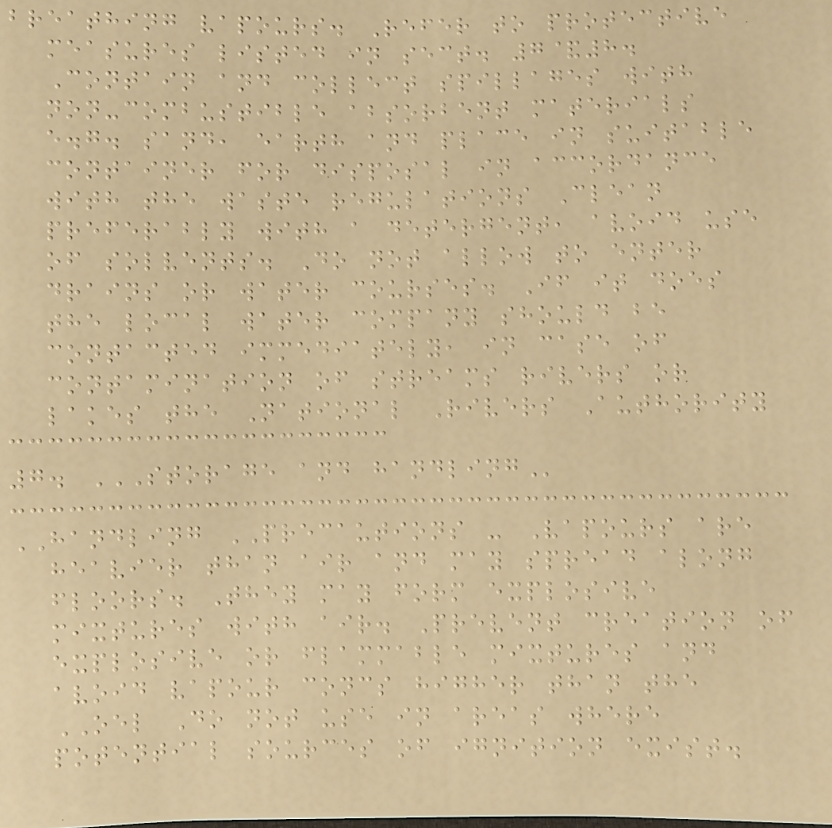breathing vapours. Refer to protective
measures listed in sect. 7&8.
Contain and collect spillages with
non-combustible absorbent materials
e.g. sand, earth and place in suitable
container for disposal in accordance
with the waste regulations Clean
preferably with a detergent, avoid use
of solvents. Do not allow to enter
drains or water courses. If it does
the local water company should be
contacted immediately, in case of
contamination of streams rivers or
lakes the National Rivers Authority
7. STORAGE AND HANDLING
HANDLING PRECAUTIONS - Vapours are
heavier than air and may spread along
floors. They may form explosive
mixtures with air. Prevent creation of
explosive or flammable mixtures and
avoid vapour concs higher than the
OEL Do not use in areas where
potential sources of ignition exist.
